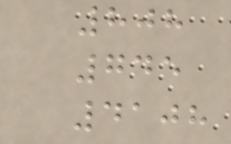808
745
4108
